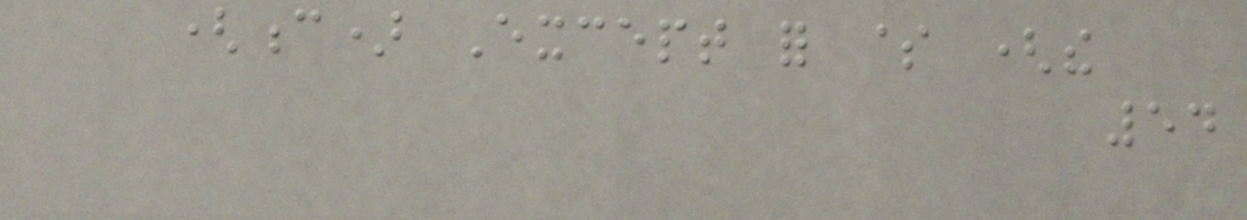(c) Except for $ (the
54
